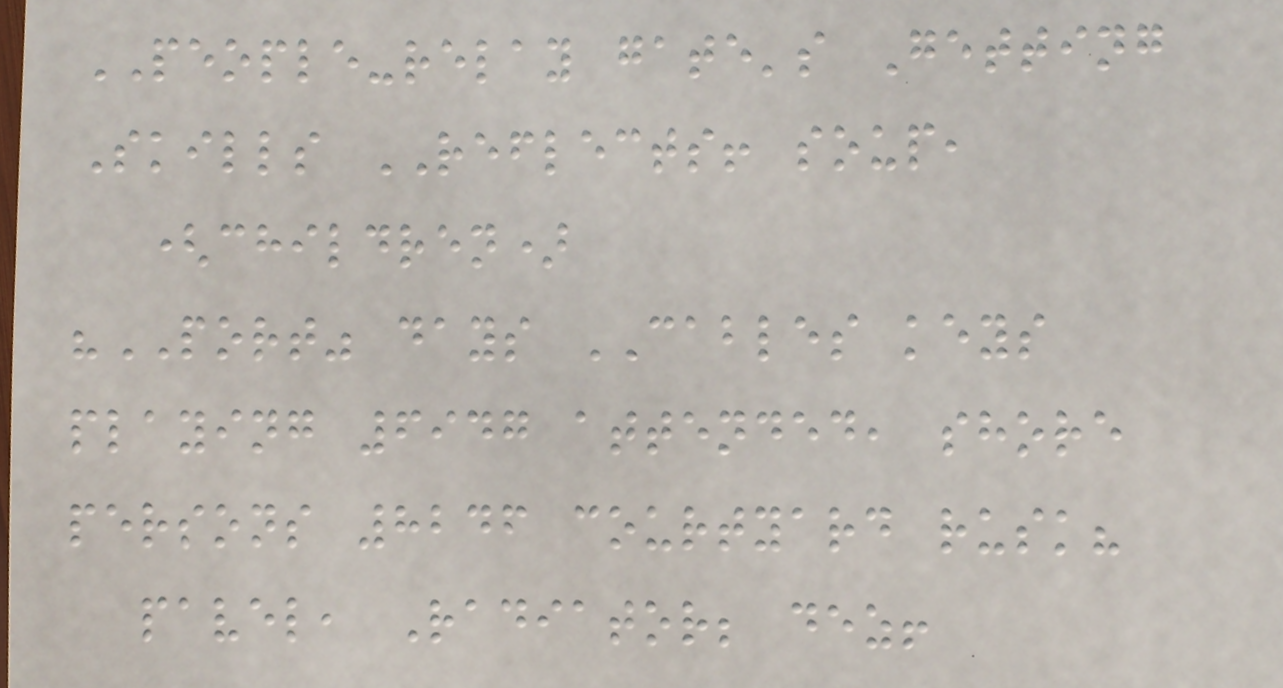PEOPLE-relay gate's Getting
Skills REFLECTS! soup,
(children)
"PORT" days CABLES keys
playing 6947 attended, shore
persons 8246 courtyard rusk?
pavel, Radiator; dez!
